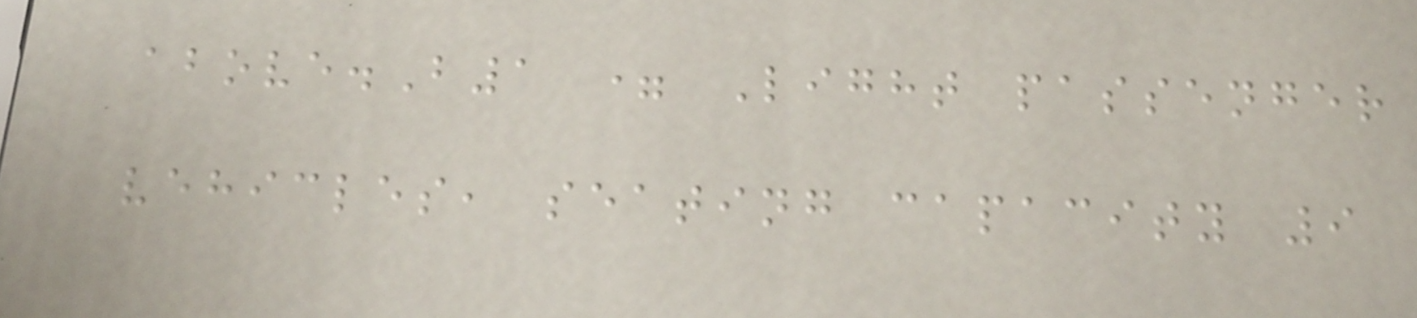above.B1 = Light passenger
vehicles, seating capacity 9
